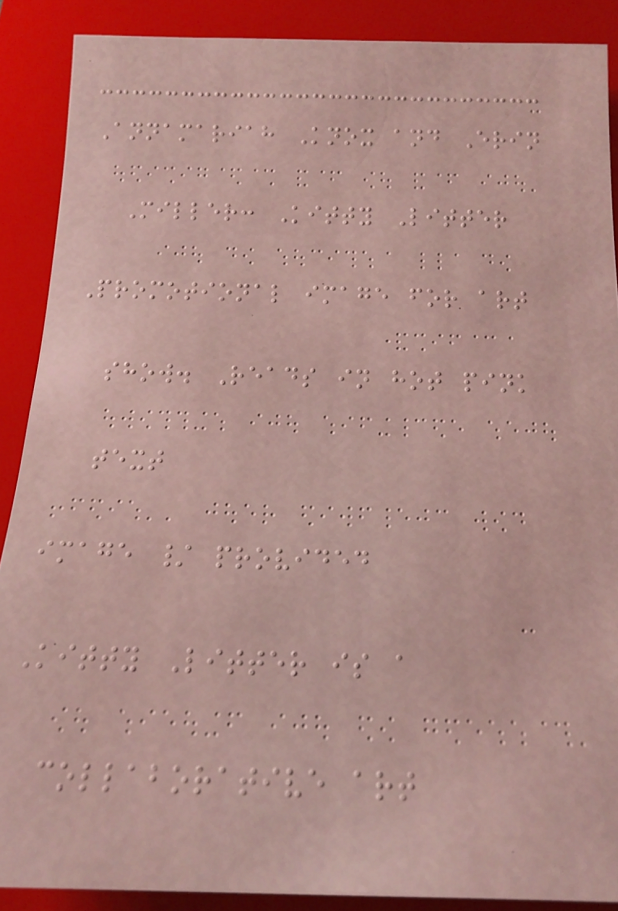Annamariah Knox and Erin
Miller: Kitty Litter
Promotional image for art
show. Reads in hot pink
text
image / provided
Kitty Litter is a
collaborative art
